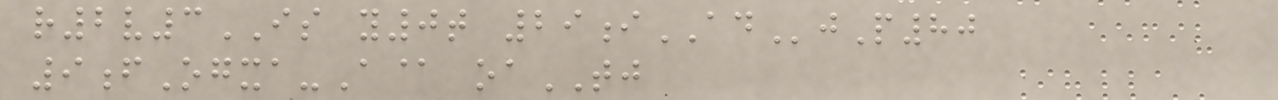r2v3IS y0t 29iADjP80
9fOgxa-A@ oaTJ
